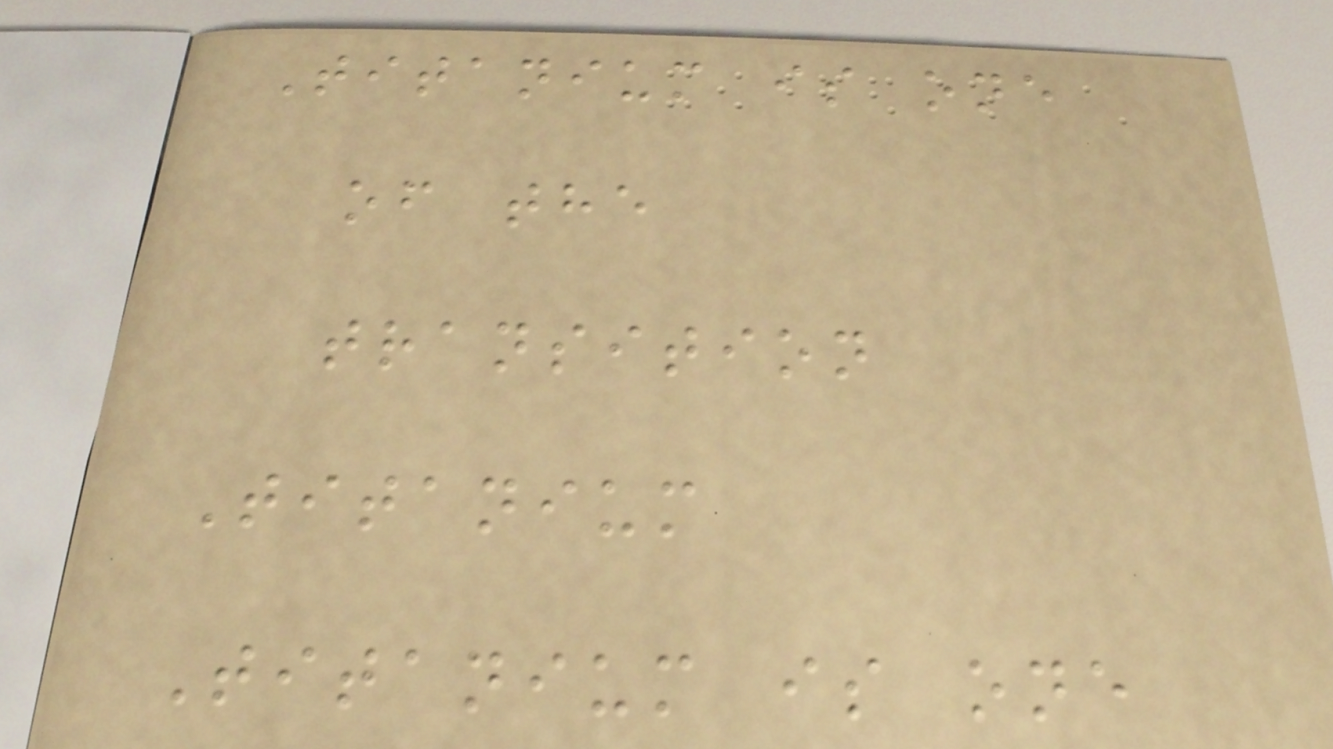Titanium is one
of the
transition
Titanium
Titanium is one
